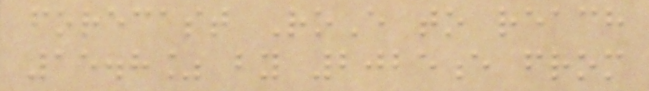forecast RoE to reach
15.8% by 2025e from
